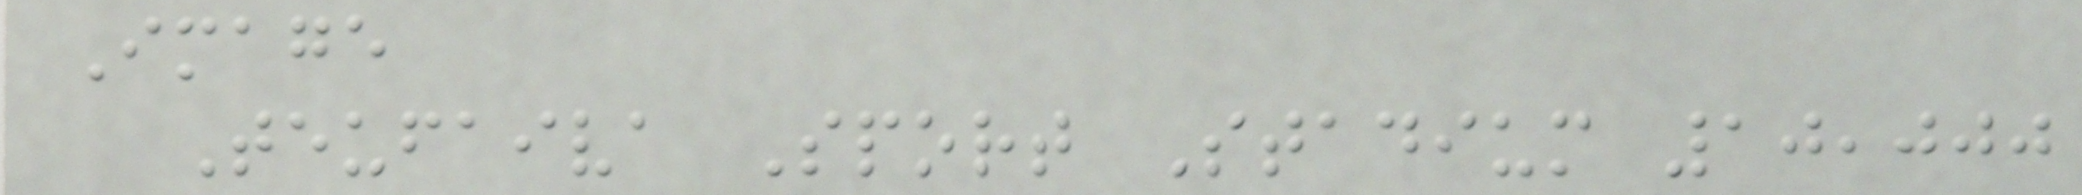Image
Teufaiva Sport Stadium 10,000
